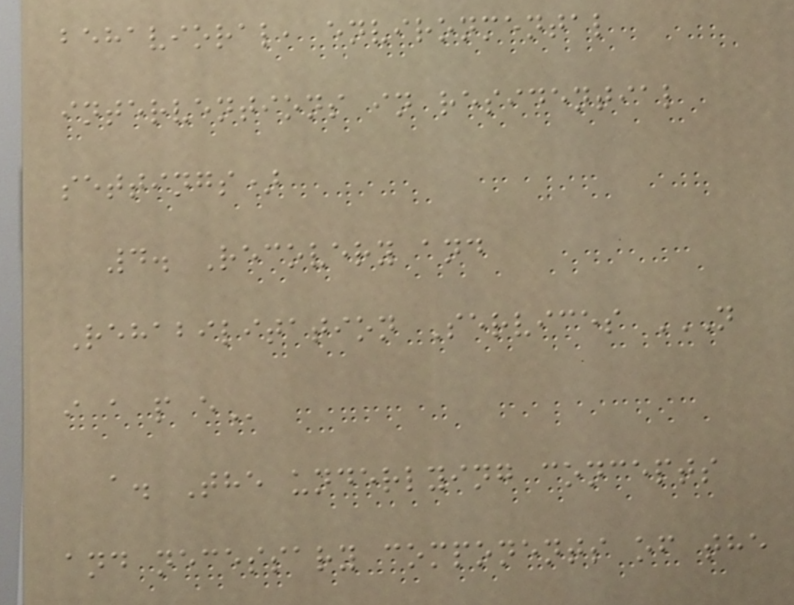behavioral, environmental
interventions in residential
settings)
4. Recovery and
Rehabilitation Services N
I A P E
a. The underlying concepts
and necessary components of the
